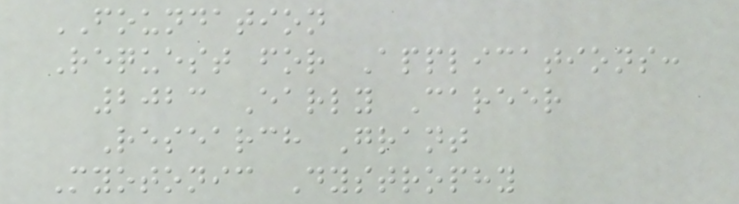FOUNDATION
Request for Applications:
2023 Early Career
Research Grant
Myotonic Dystrophy
